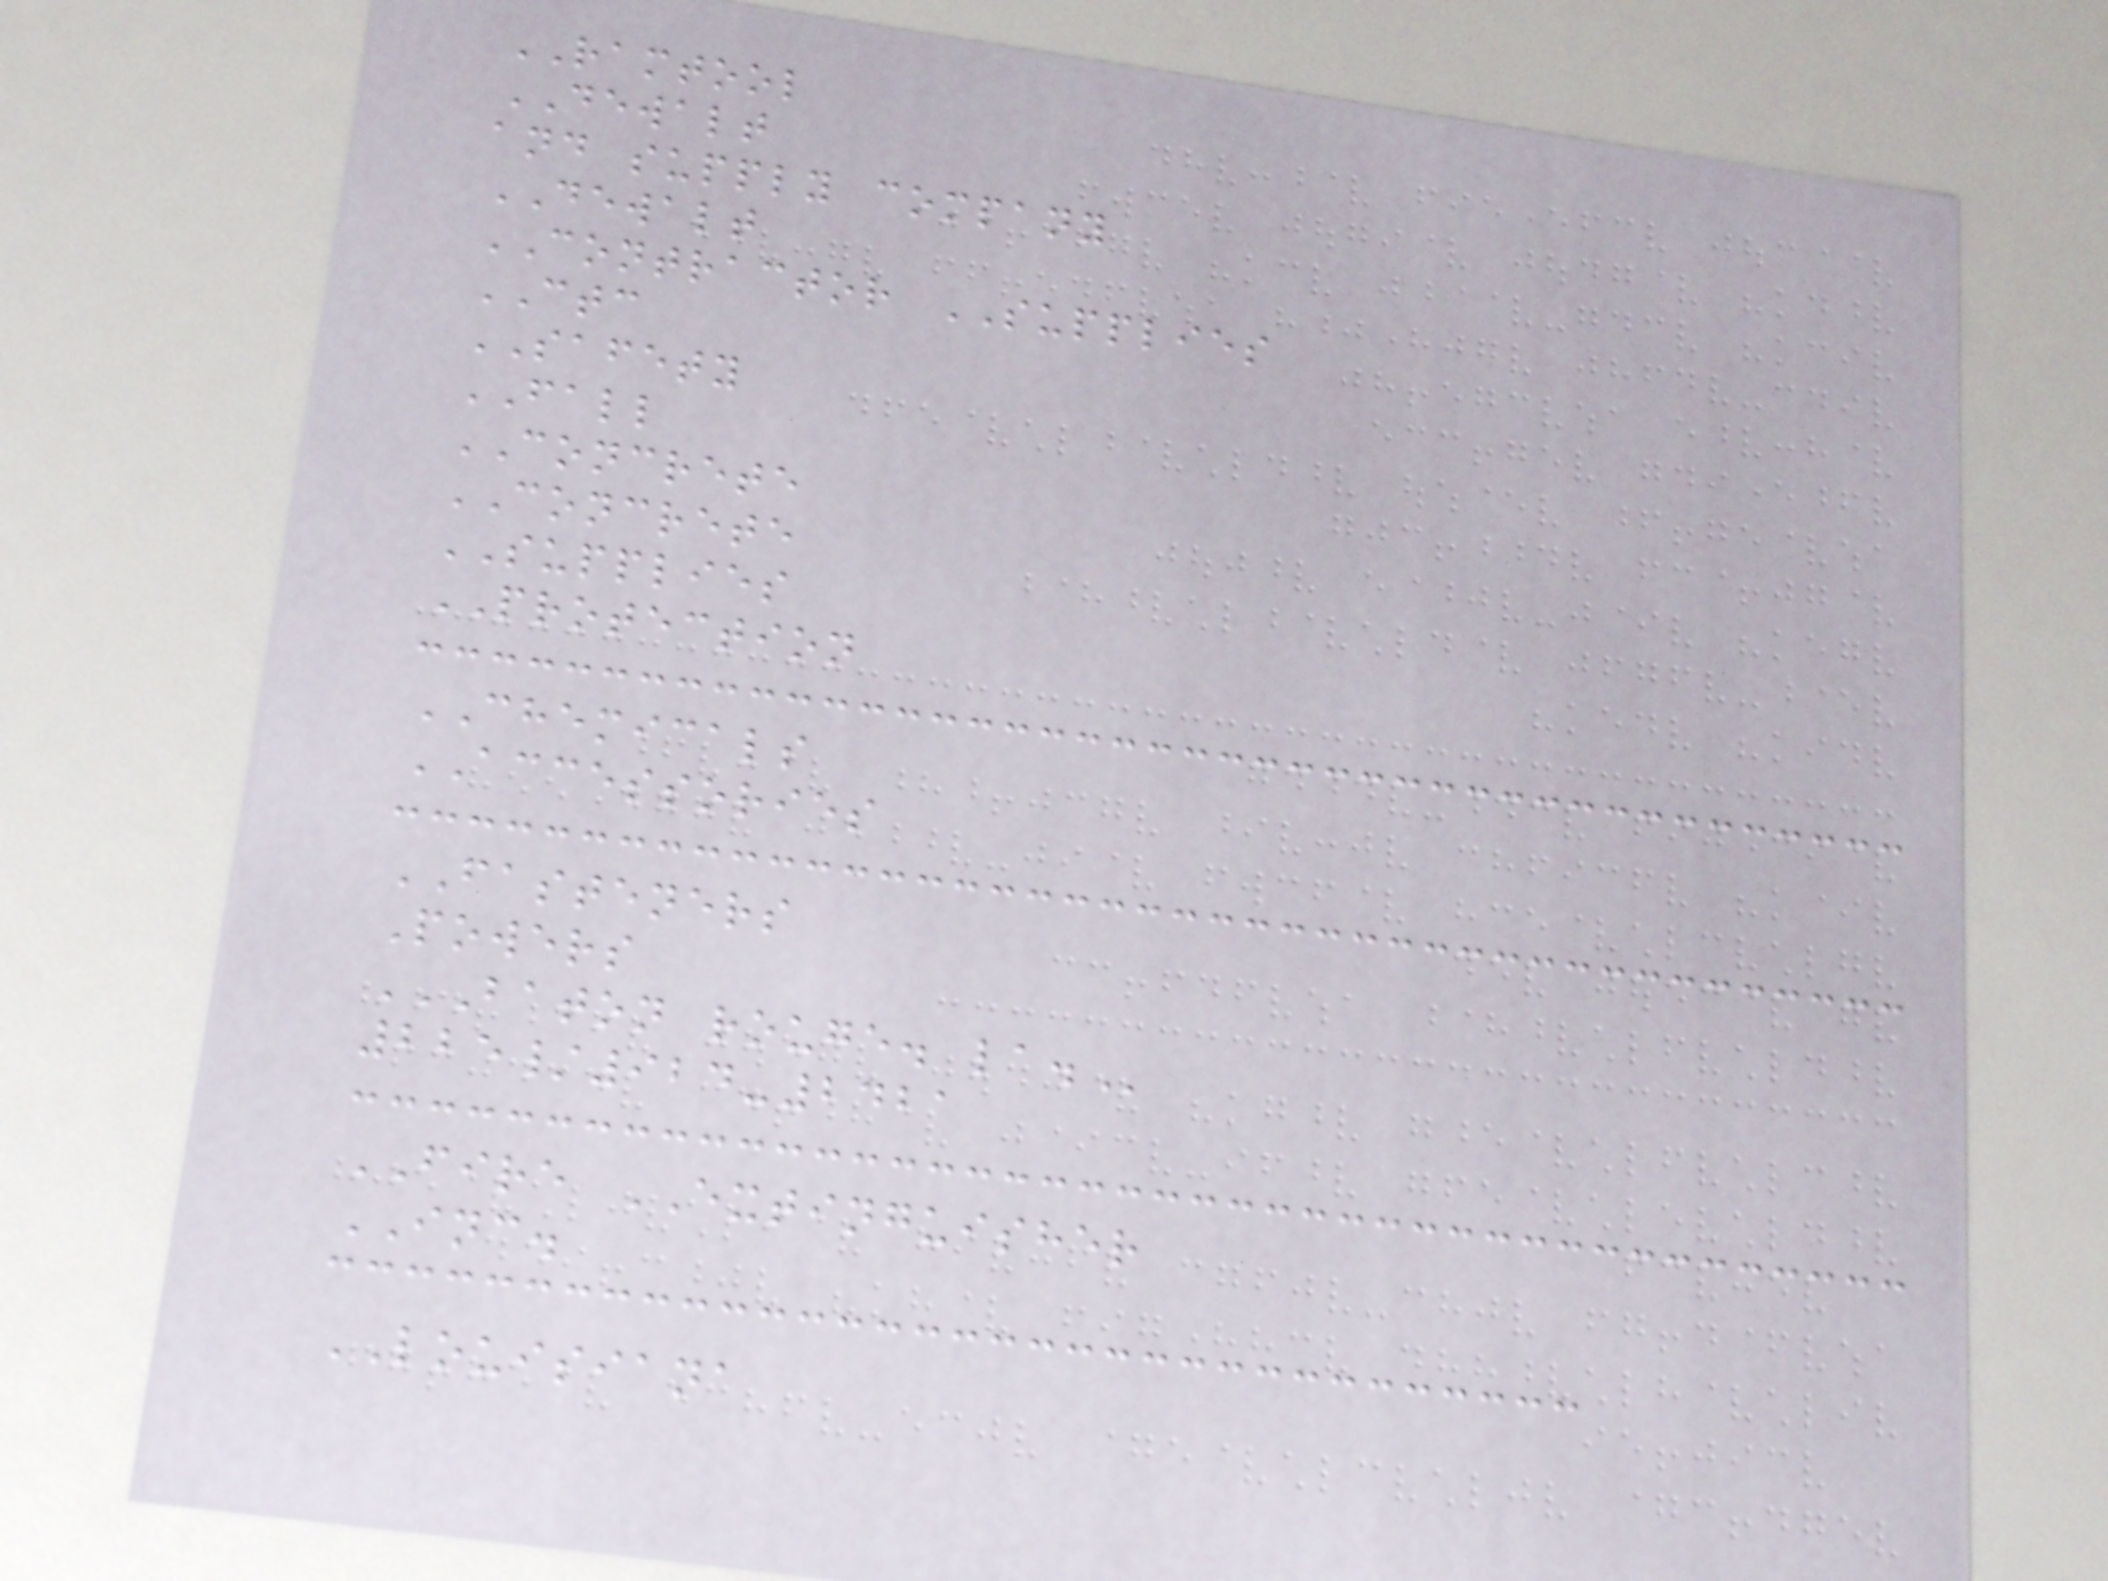RAMTOOL
DEWALT
and supply company
DEWALT
CONTRACTOR SUPPLIES
CTC
SAFETY
FALL
CONCRETE
CONCRETE
SUPPLIES
PROTECTION
CHEMICALS
ACCESSORIES
FASTENERS
Powers
BATON ROUGE. LA.
225/924-2421
FIRE EXTINGUISHER
INC.
LOUISIANA
